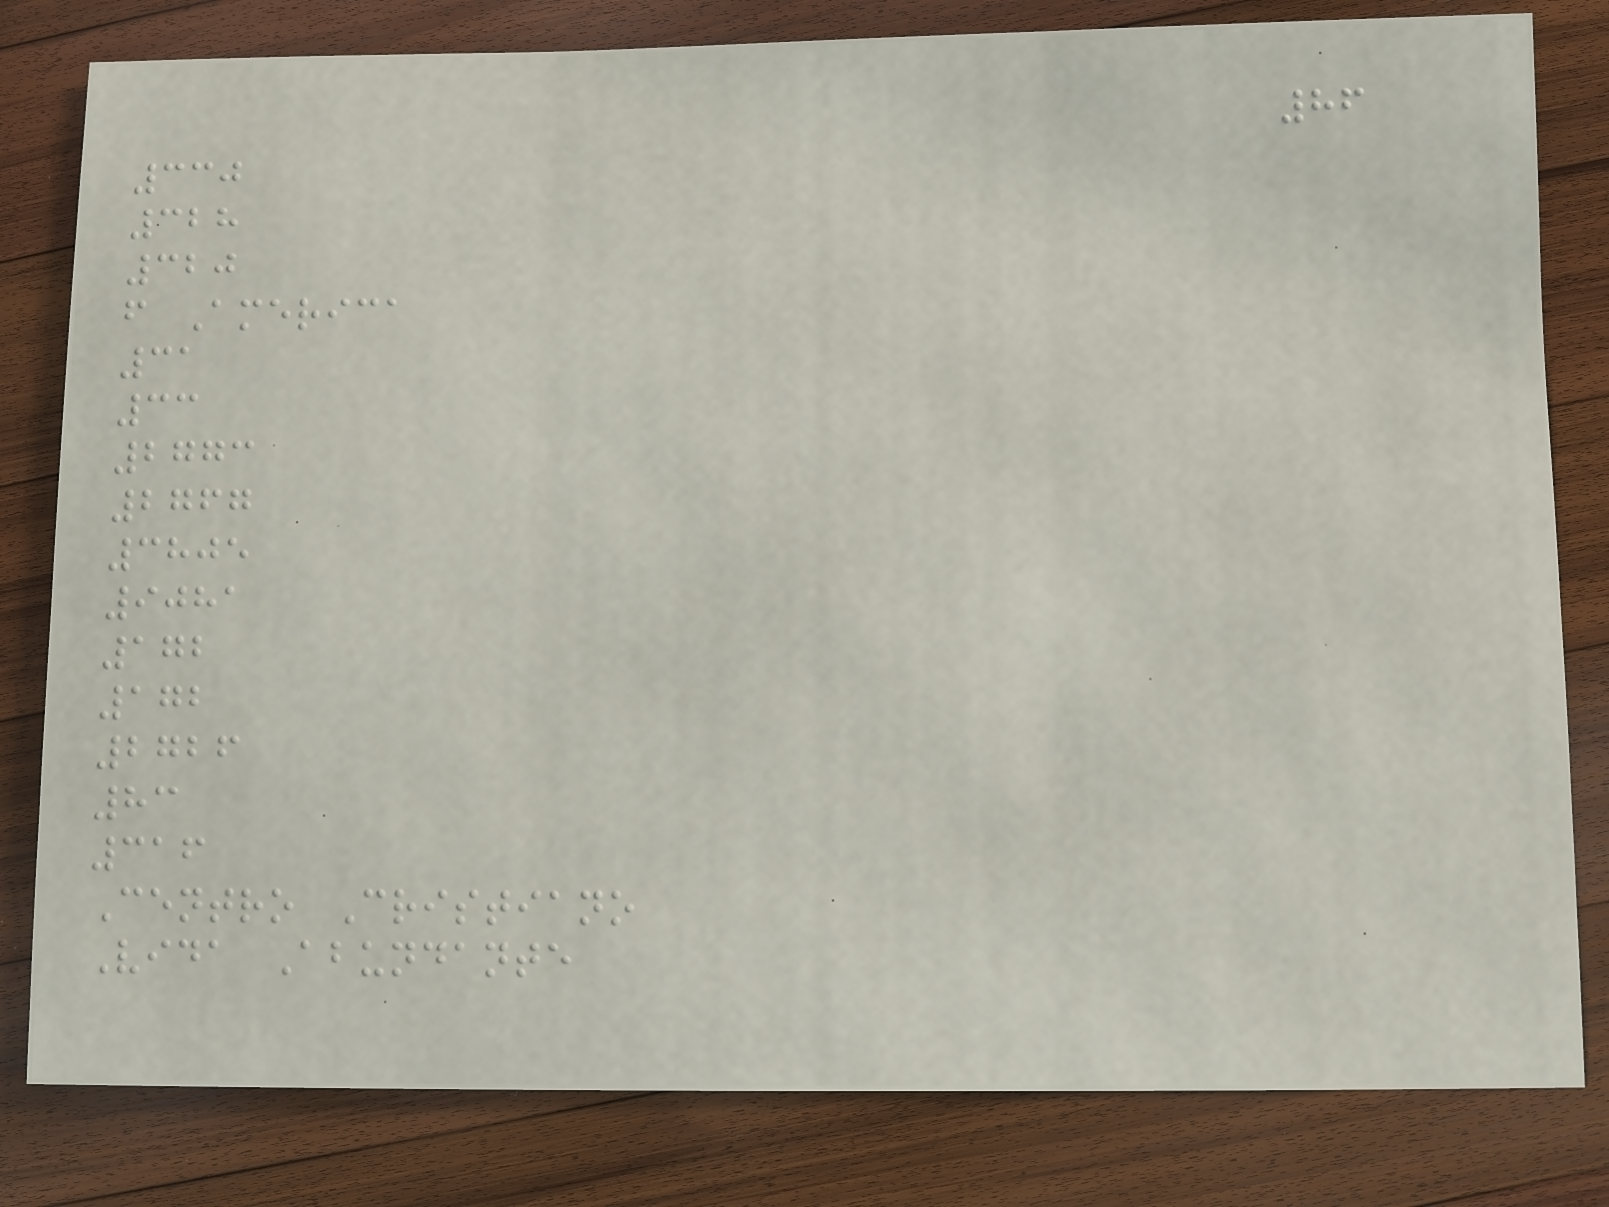86
330
328
320
f America
31
33
2773
2767
3805
9081
172
172
2726
83
316
Centro Cristiano
Vida Abundante
